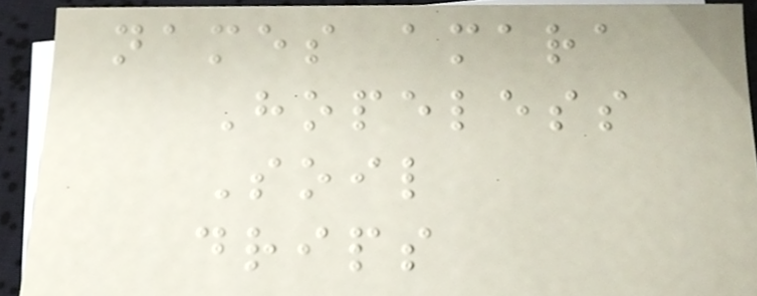names amara
Hopeless
Soil
drips
